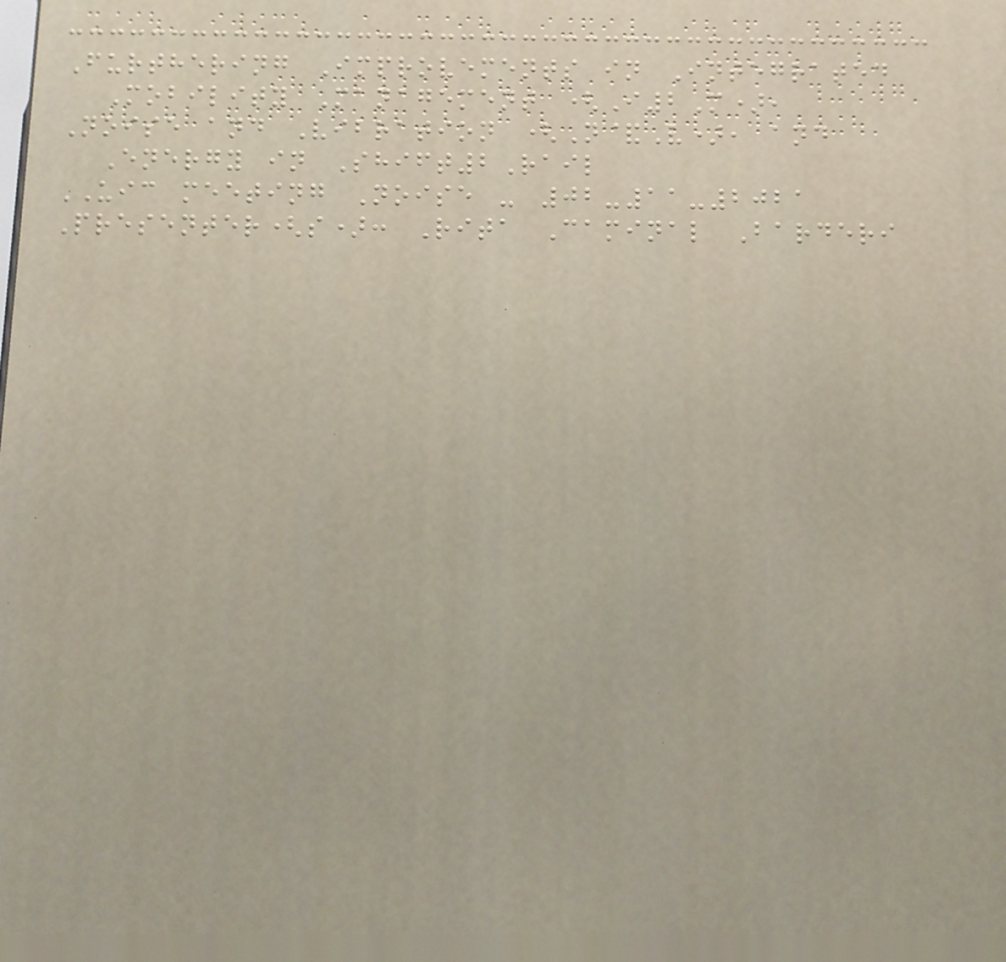Furthering Improvements in Integrated
Mobility Management (I2M),
Noise and Vibration (N&V), and
Energy in Shift2Rail
UIC meeting Noise - 02-11-2021
Presenter(s): Rita Caminal Barderi
